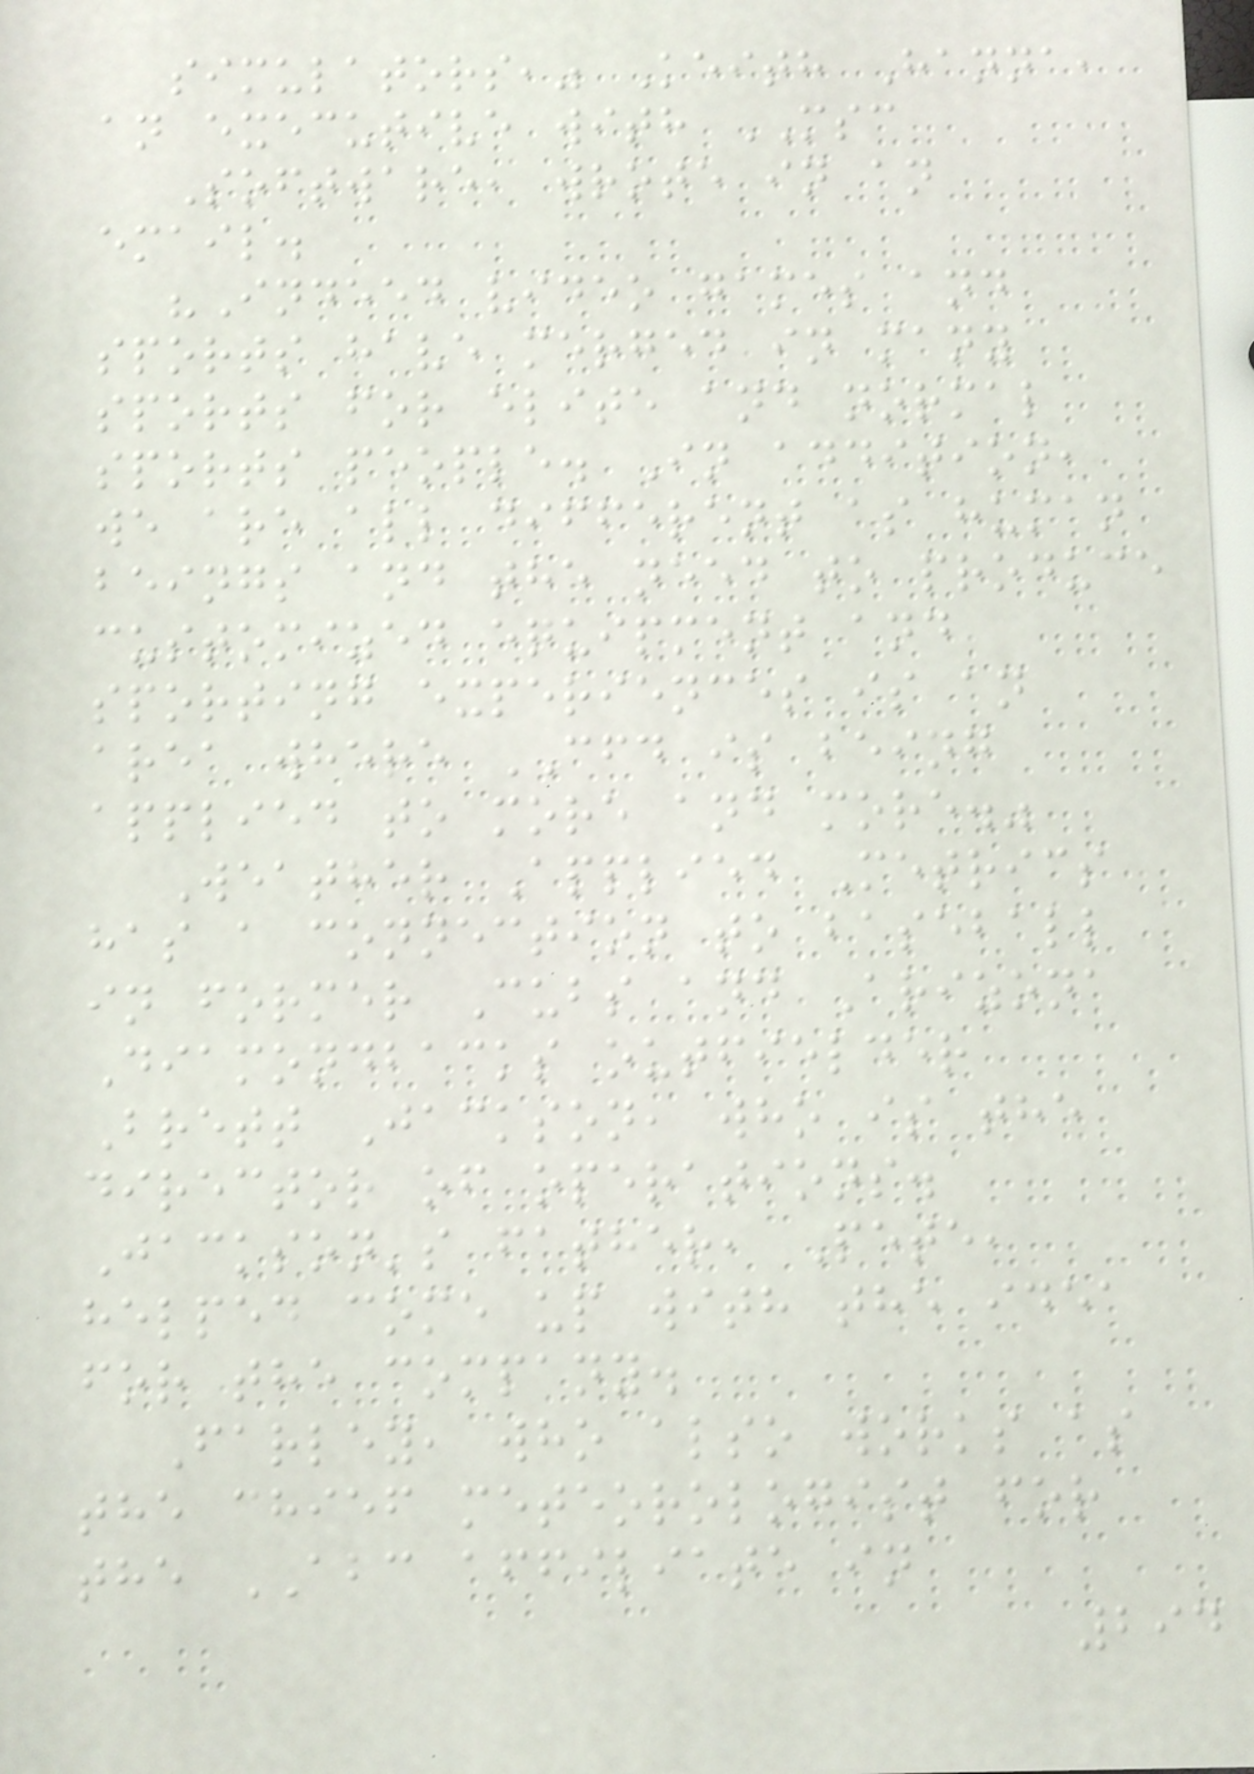simulators," Keith Hanna,
an executive with MSC
Software, wrote in an
email.
"Indeed video games and
sports have merged in many
sports for elite and normal
sports people. In addition,
we are all different as human
beings and the need to produce
customized equipment and
sporting experiences is an
area where CFD is being
applied to more and more."
Weather Applied Metrics
has a connection to baseball
in former Cubs and Arizona
Diamondbacks outfielder
Brett Jackson, who is the
director of operations.
Jackson's father, Pete,
helped come up with the idea
for the company.
Farley, who also works as
the chief meteorologist for
the ABC affiliate in
294
